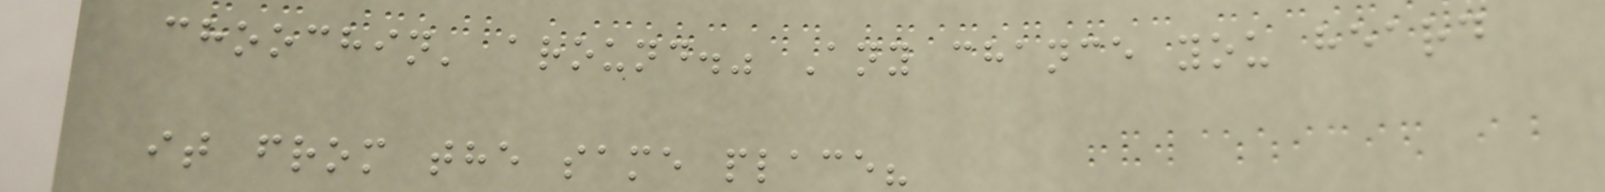choochin' around." Any chance you heard
it from the same place?
